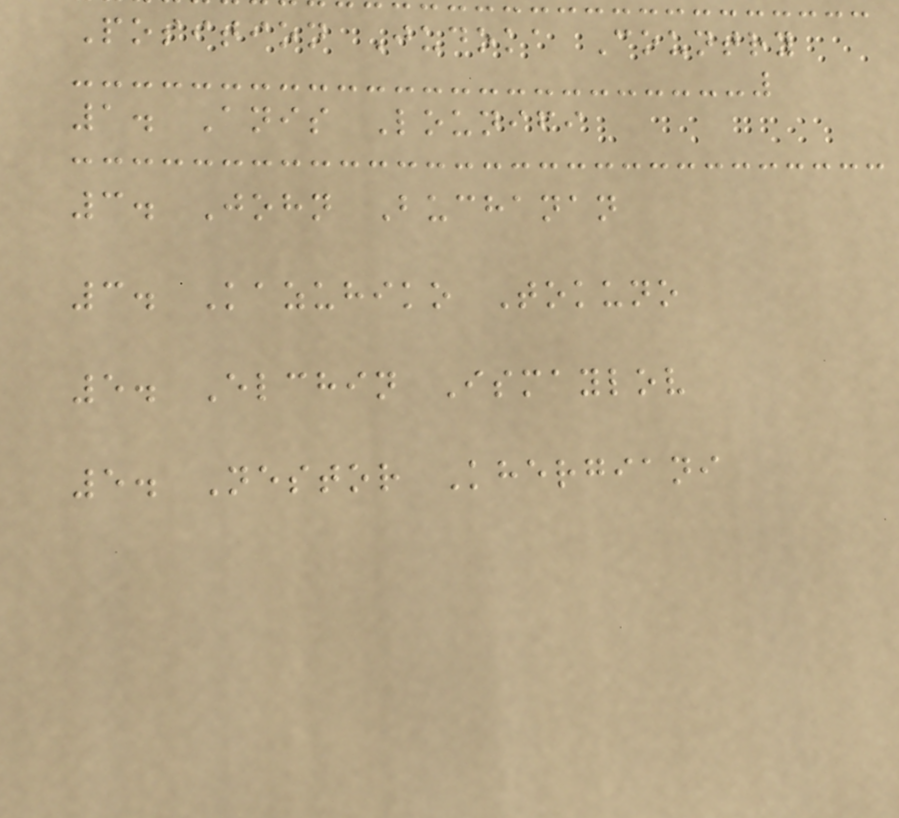Position Judoka Country
1. Anis Lounifi
3. John Buchanan
3. Kazuhiko Tokuno
5. Elchin Ismaylov
5. Nestor Khergiani
